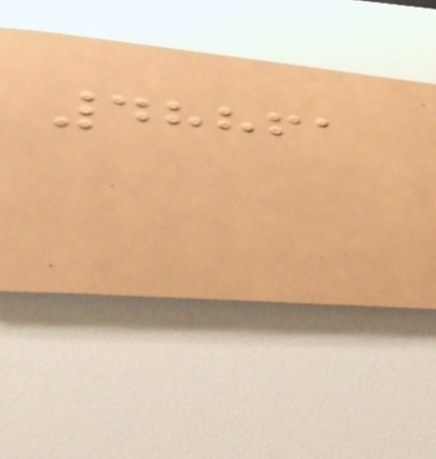48861
